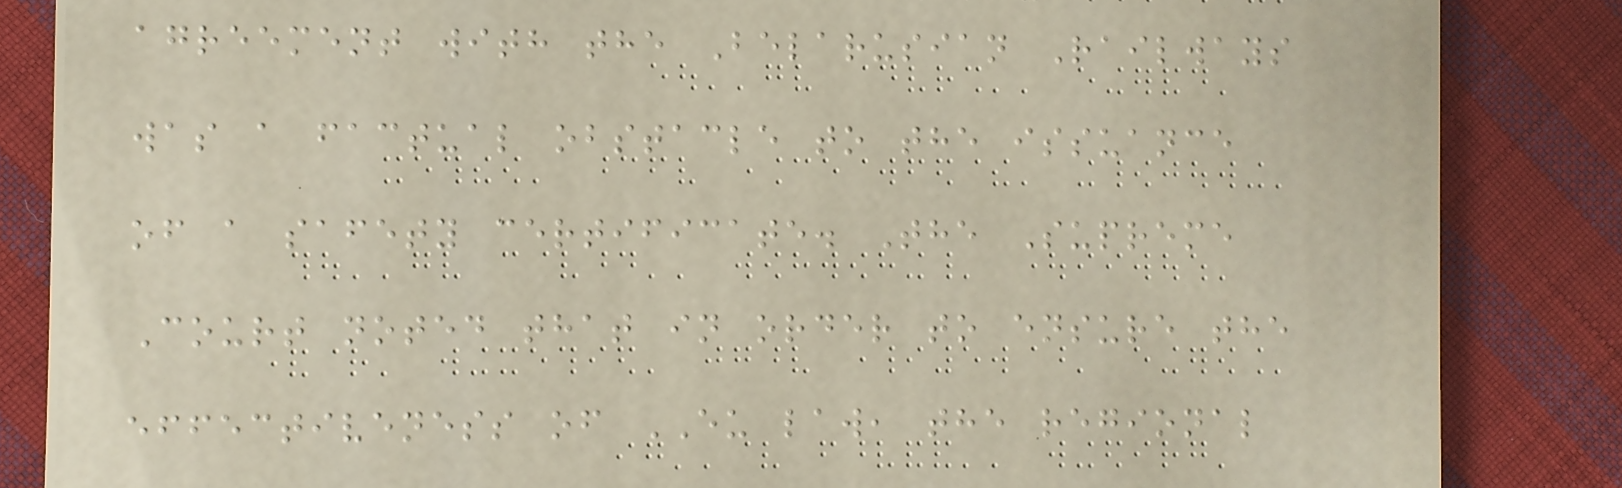agreement with the Belarusian Railways
was a factual obstacle to the issuance
of a safety certificate. The Supreme
Court noted that in order to ensure the
effectiveness of EU law, the regional
